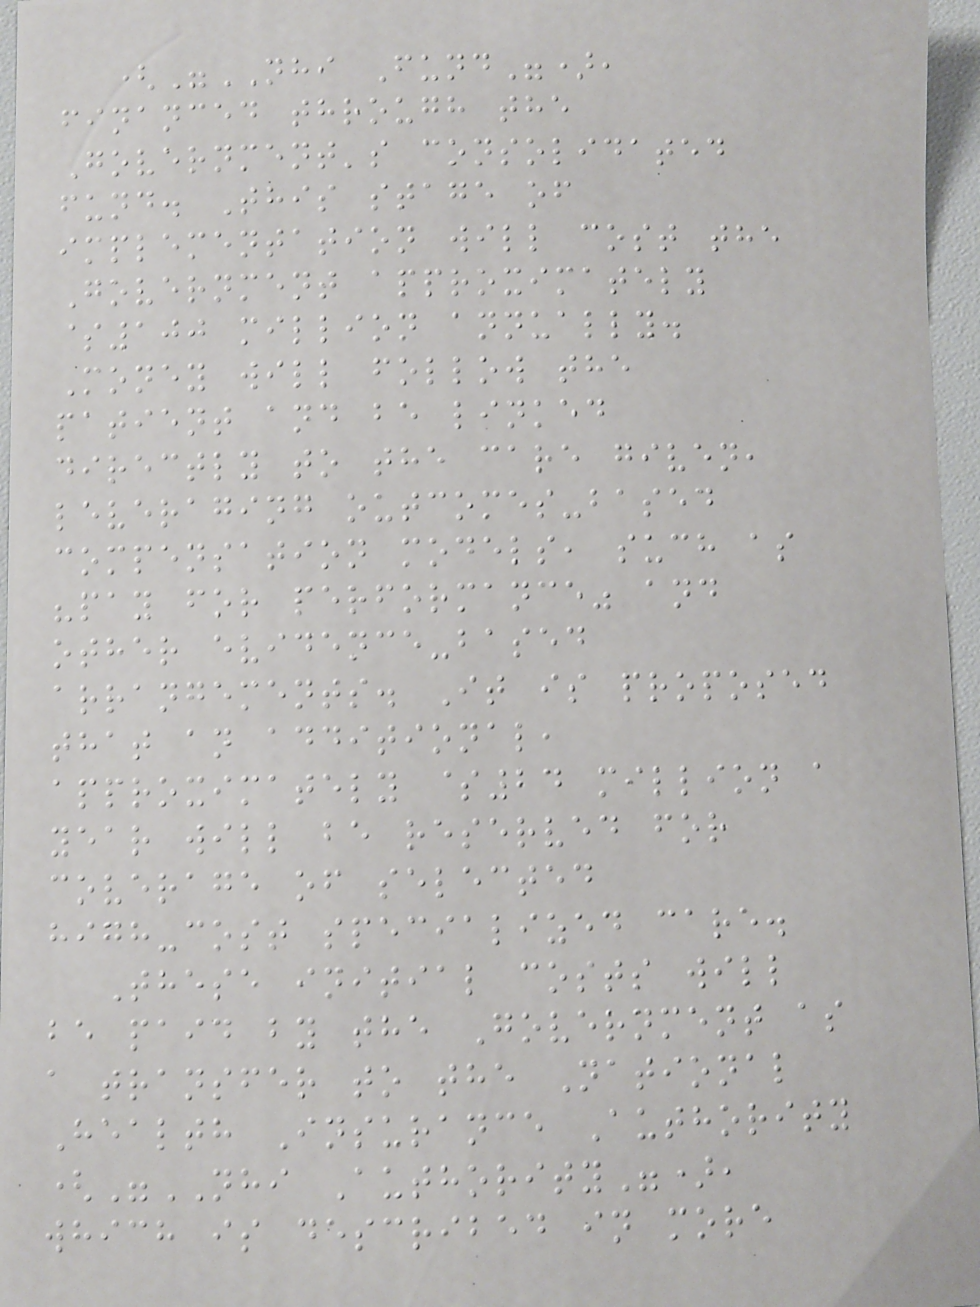("NHI Fund"),
financed through the
Government's consolidated
fund. This stage of
implementation will cost the
Government approximately
$100 million annually.
Money will follow the
patient and be linked
directly to the care given,
leveraging outcomes-based
compensation models, such as
"pay for performance" and
other evidence-based
arrangements. It is proposed
that an additional,
approximately $24 million a
year will be reserved for
coverage of selected
high-cost specialized care.
These initial costs will
be paid by the Government as
a transfer to the National
Health Insurance Authority
("NHI Authority"),
which is described in more
